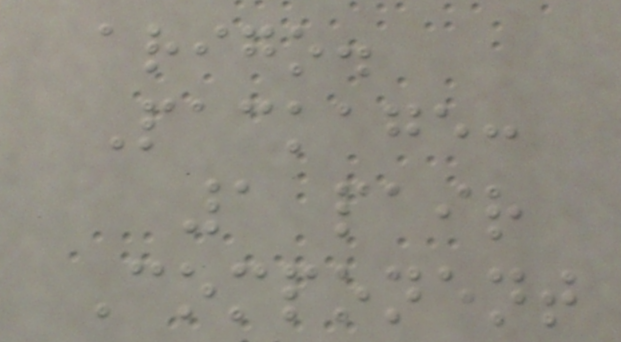arigo.
Package:
1 pair
Component
